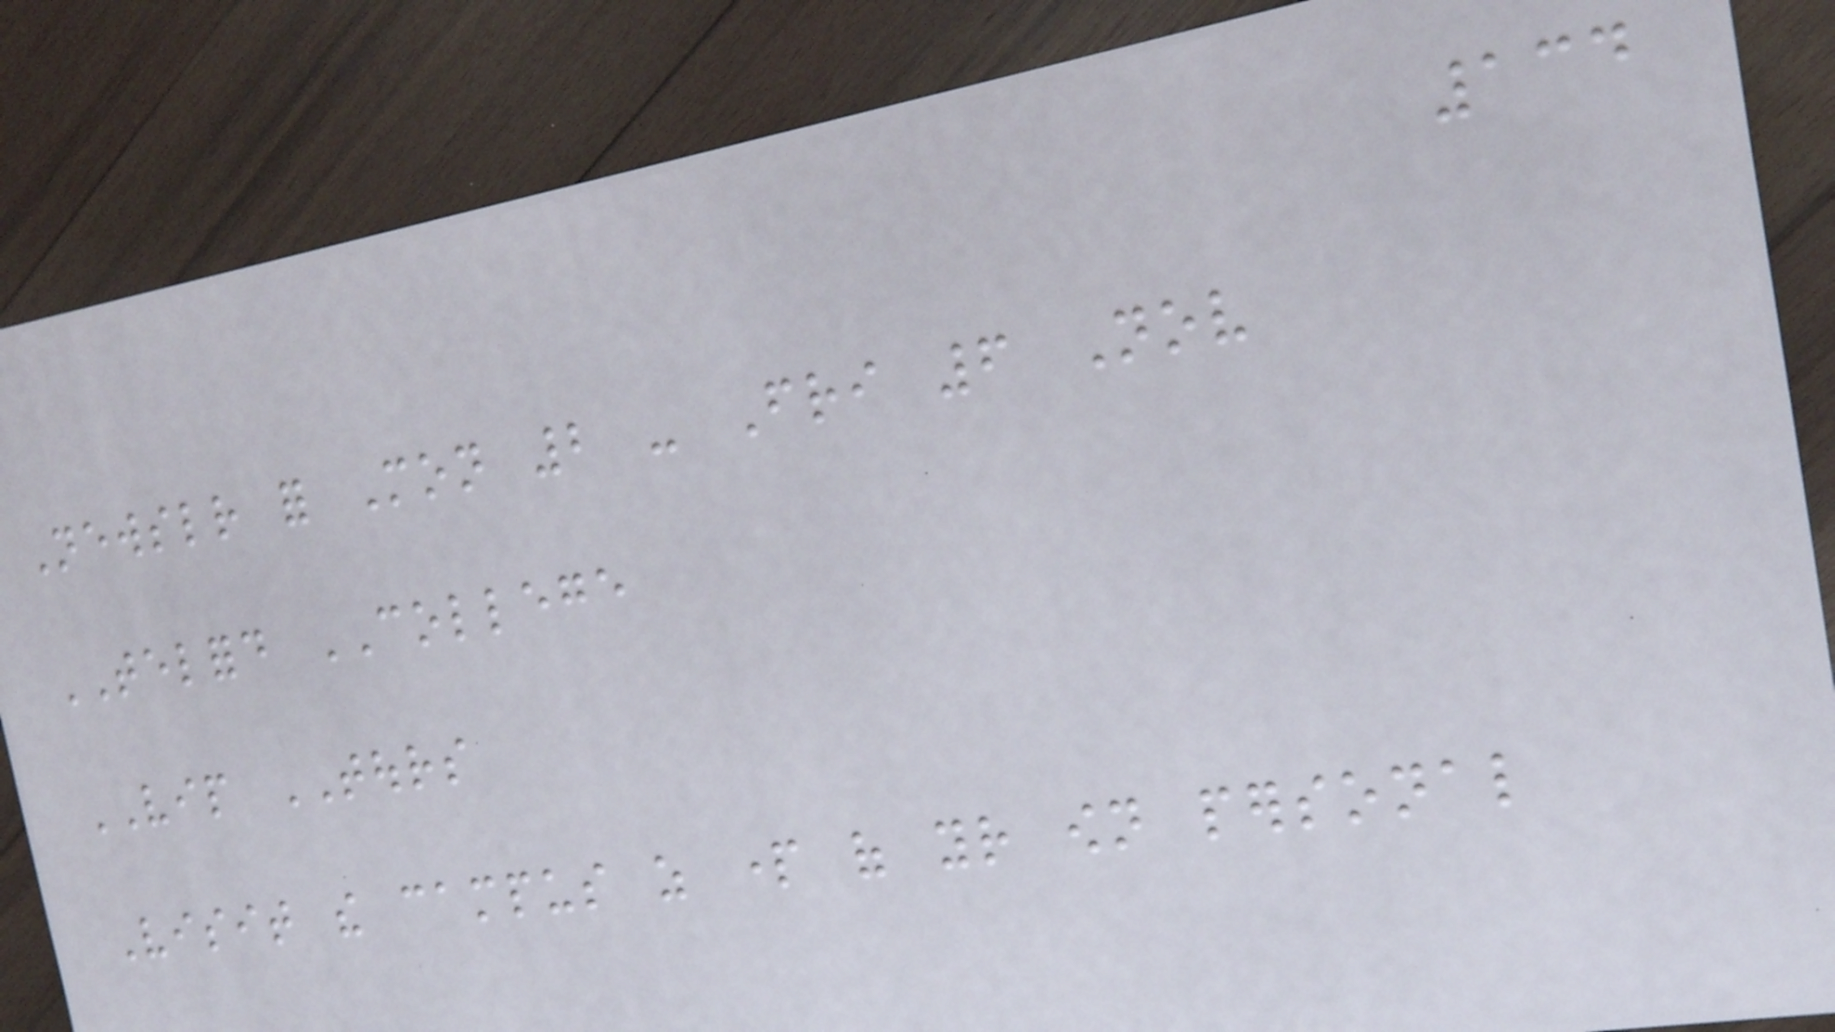134
Newsletter for Mon 2 - Fri 6 Nov
TELFORD COLLEGE
VIP TOURS
Visit the campus as part of your own personal
